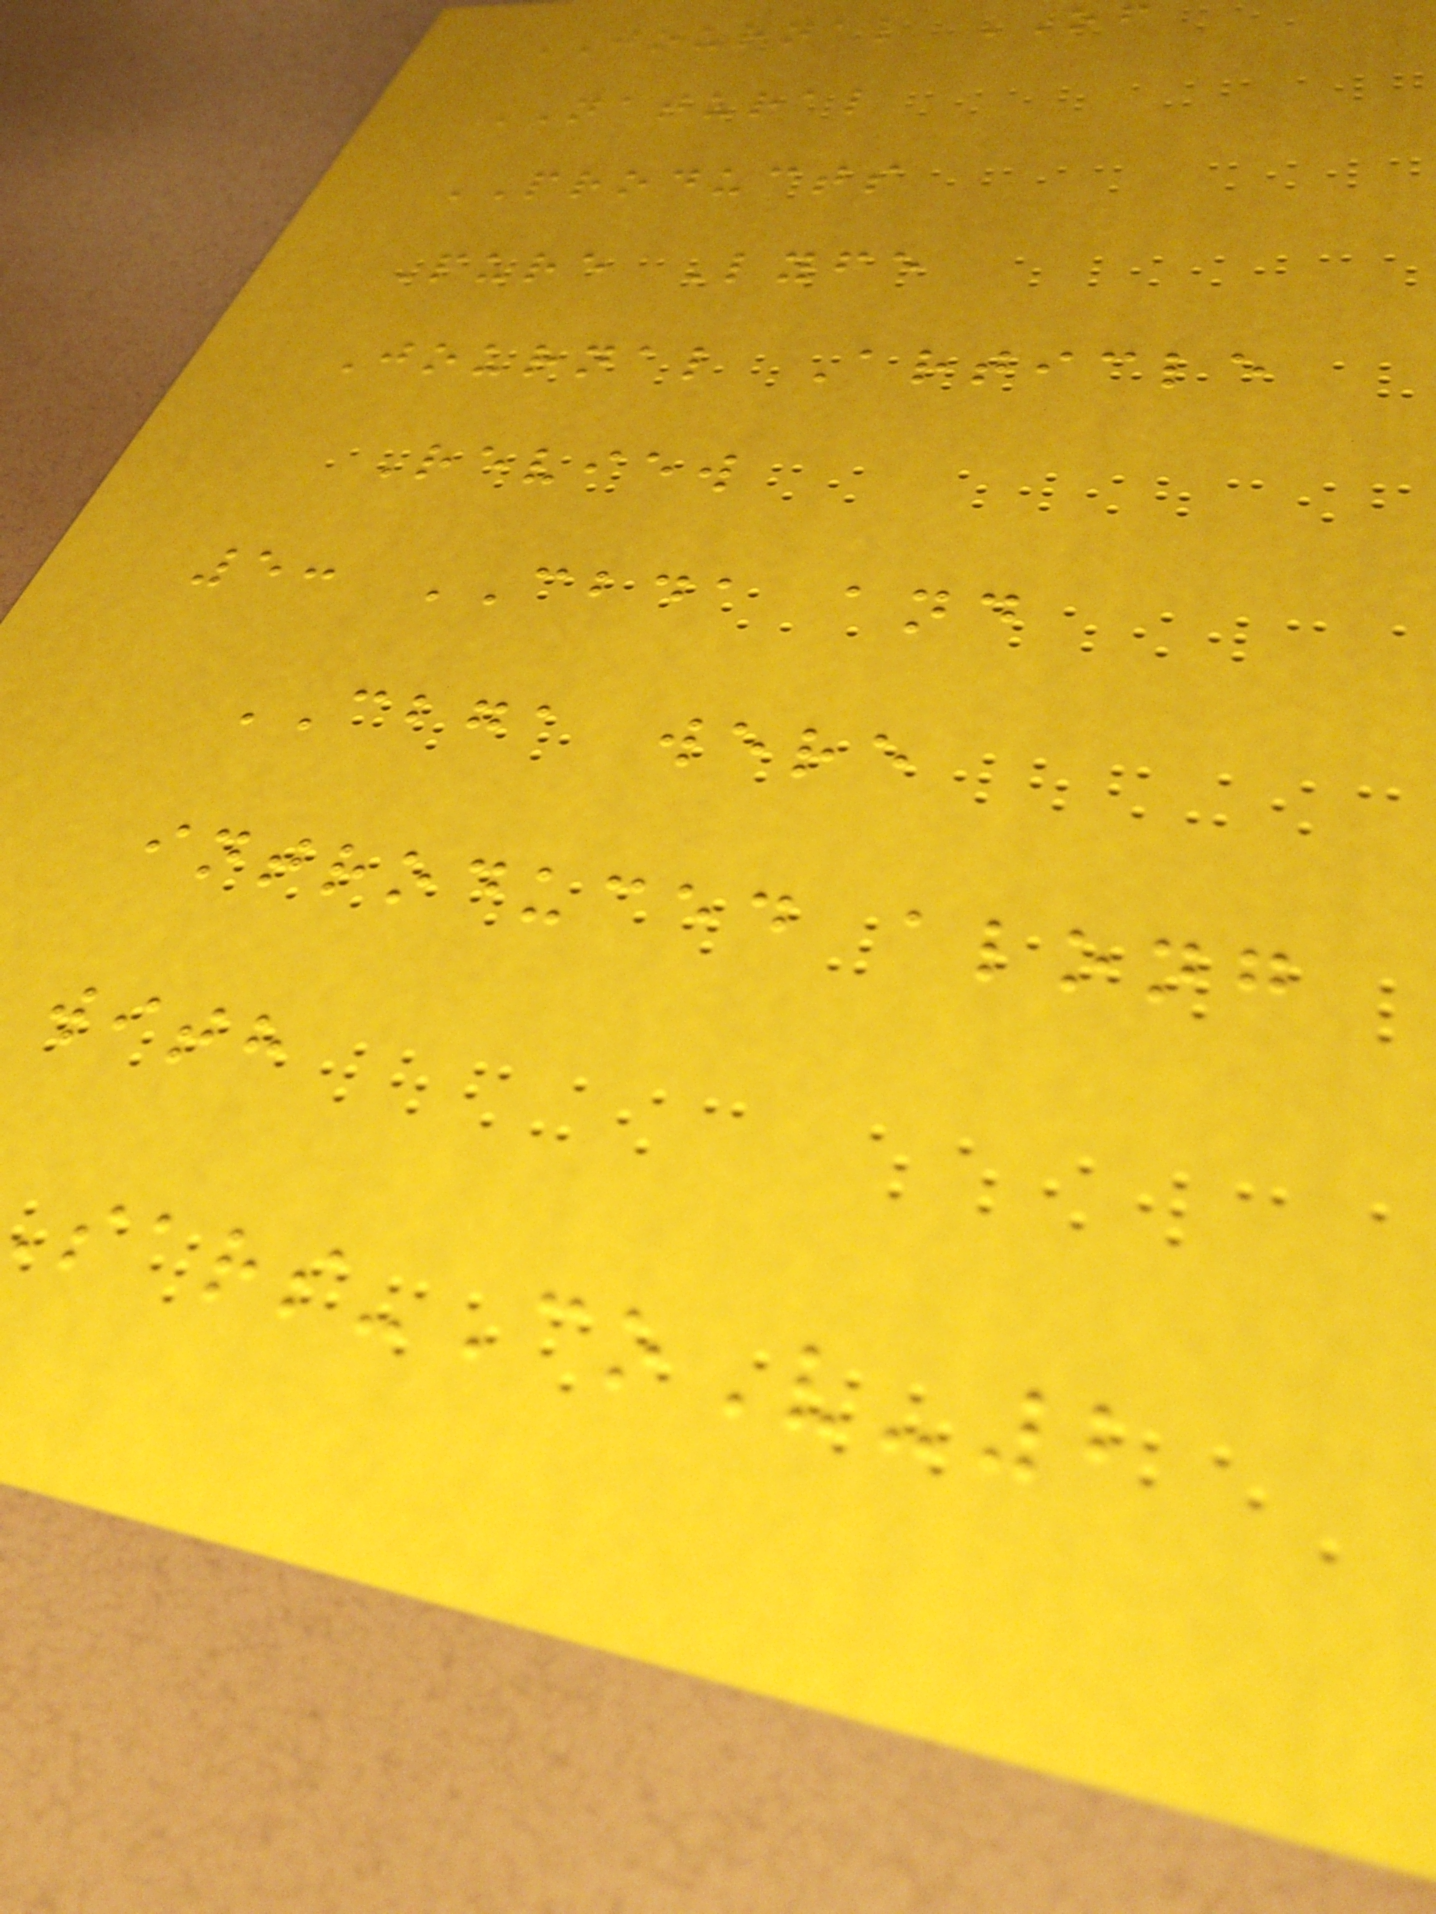JOURNAL OF
NATURAL
PRODUCTS
Pure Lyfe
Journal Article
Review
5: CBDA and
CBGA were
introduced along
with
-CoV-2
